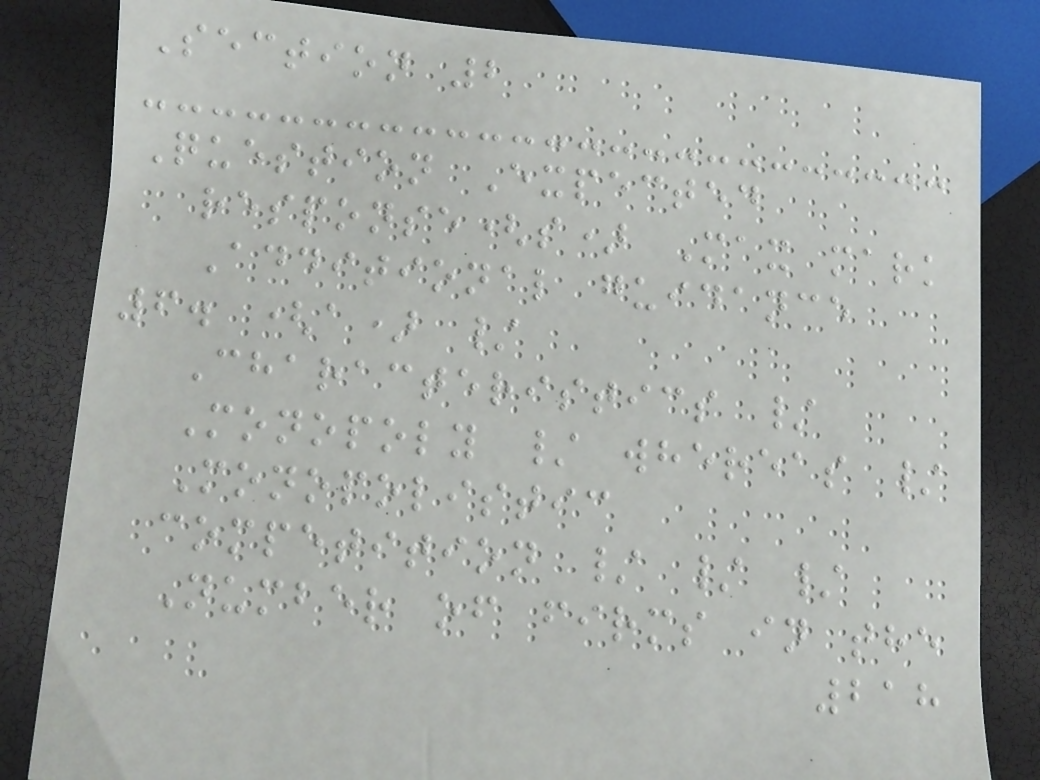Section 2
Question Expected
response(s) Max mark
Additional guidance
6. (a) /
Characteristics /
Monopoly / whereas /
Monopolistic
competition / / /
Number of firms in the
218
